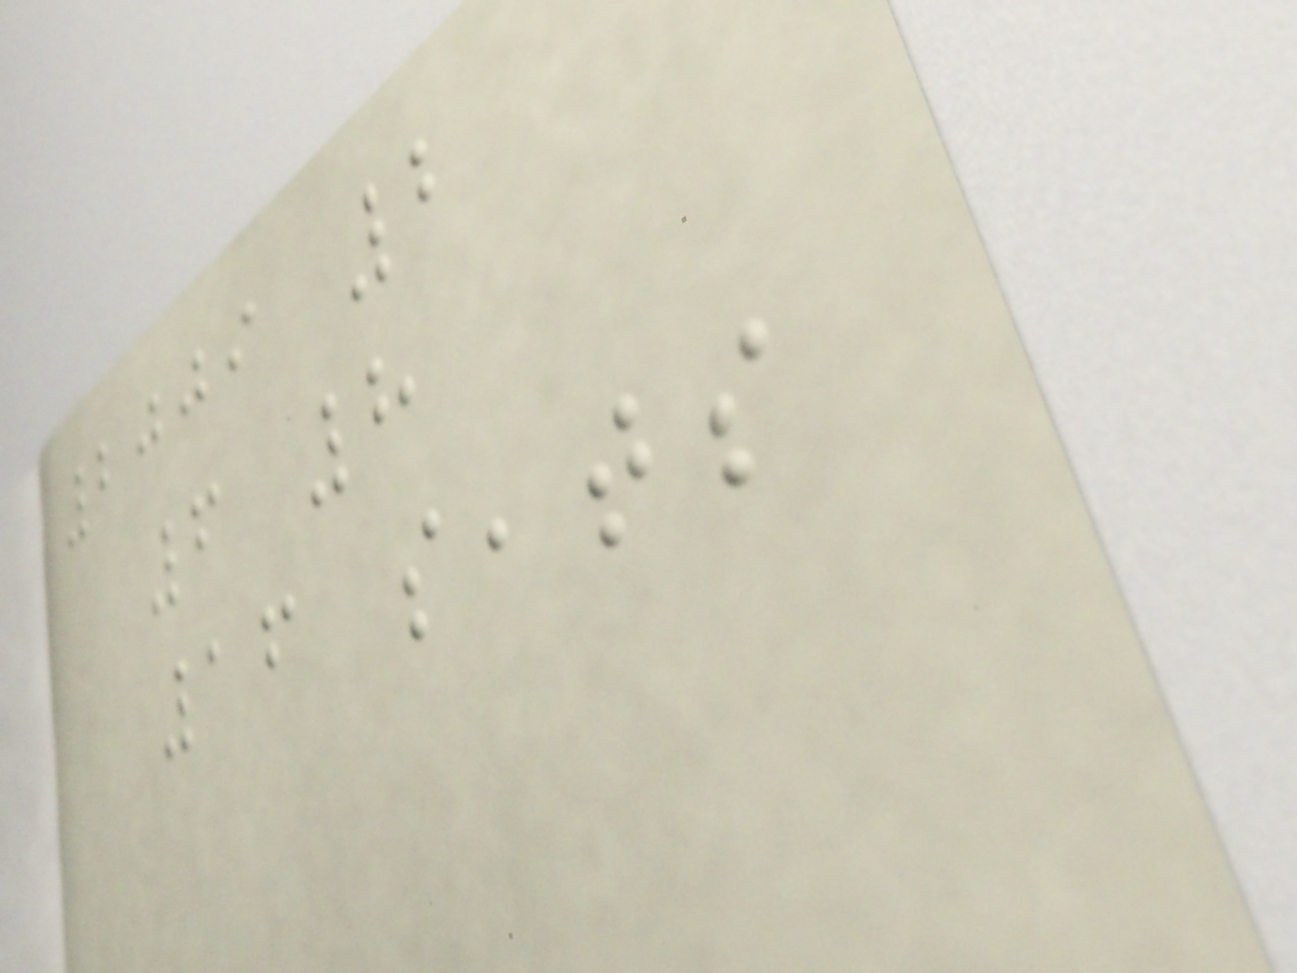2009 2
6 8
16 seats
